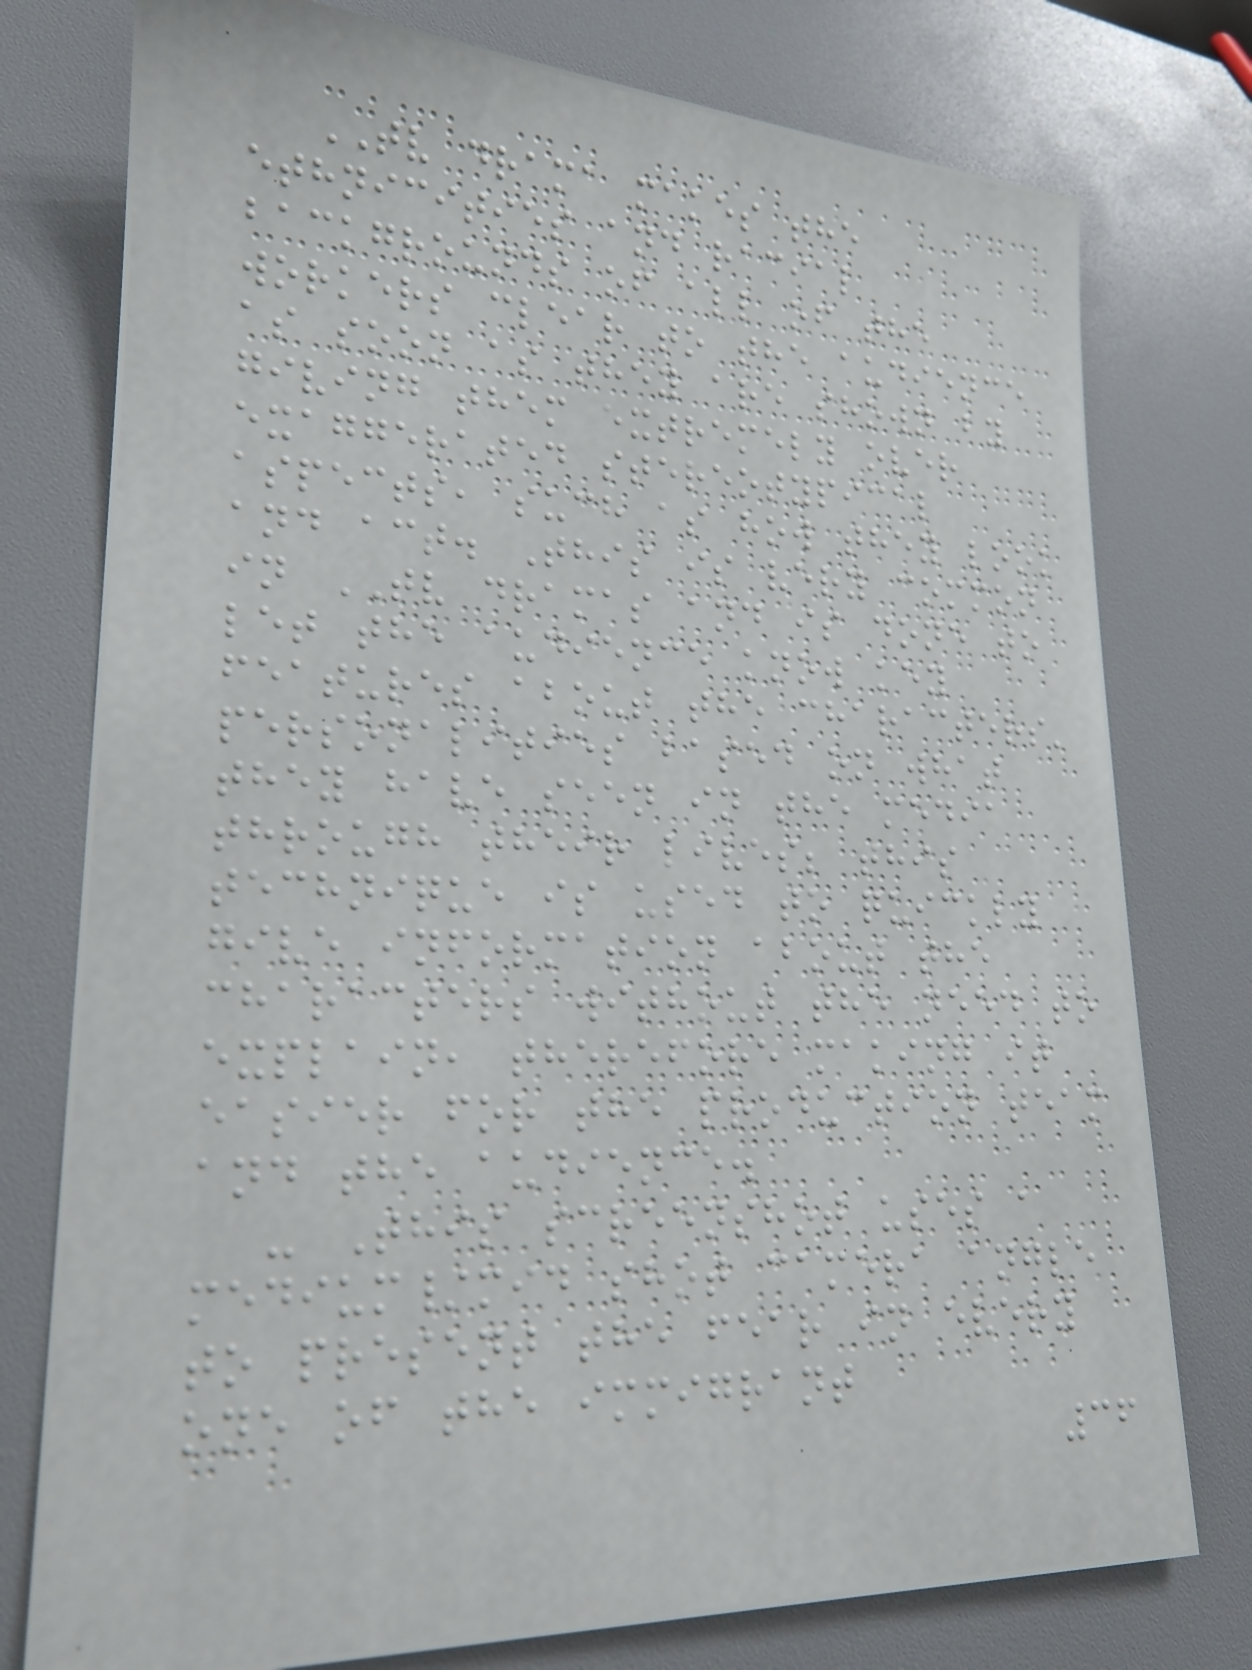TV drama makes the
ethnicities and racial
backgrounds of all of the
workers clear to the audience
as soon as they are shown by
giving them extremely over
exaggerated stereotypical
aspects, such as how they look
and act. This is very common
in TV dramas and is done to
let the audience know key
features about the characters'
personalities based on what
they have seen in the media
through their lives; this
technique is used to quickly
give information about the
characters without the need to
explain, therefore making it
easier for the production team
and the audience.
- This screenshot uses a
medium/mid shot camera angle
to present the fear in every
one of the immigrant
36
